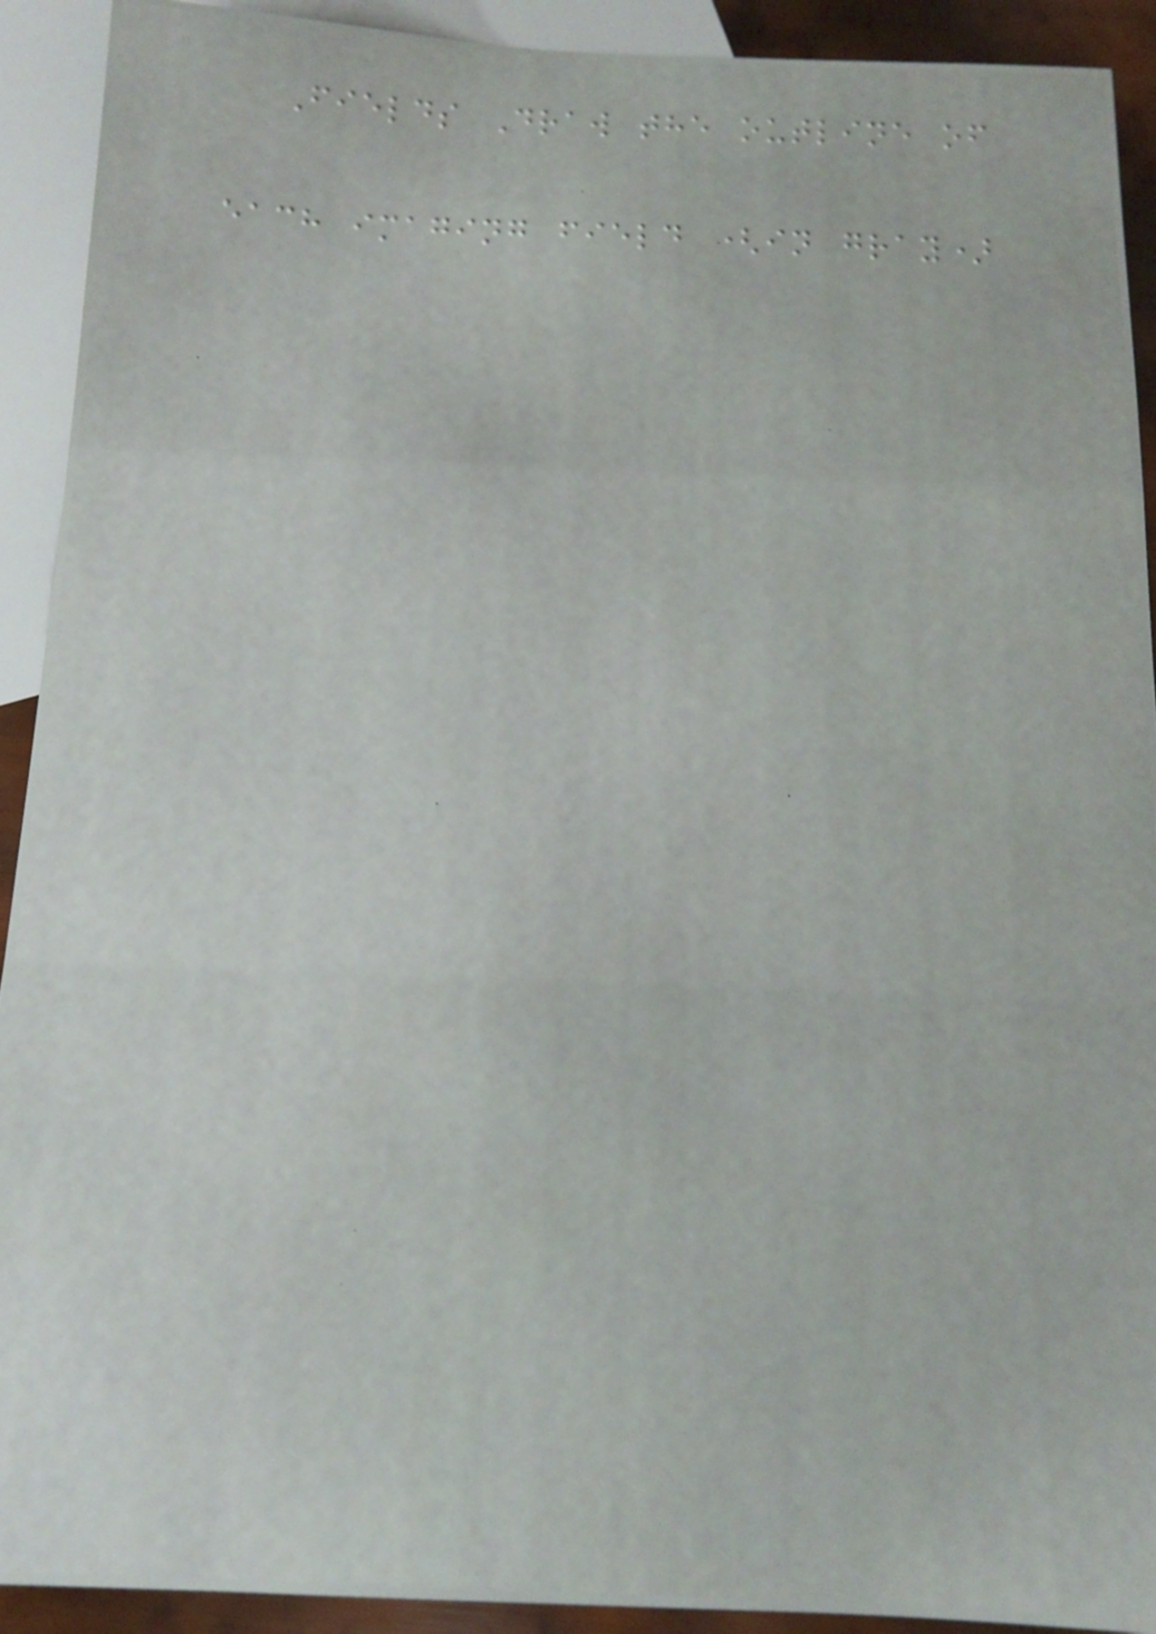Fields Draw the outline of
each imaging field (in gray)
